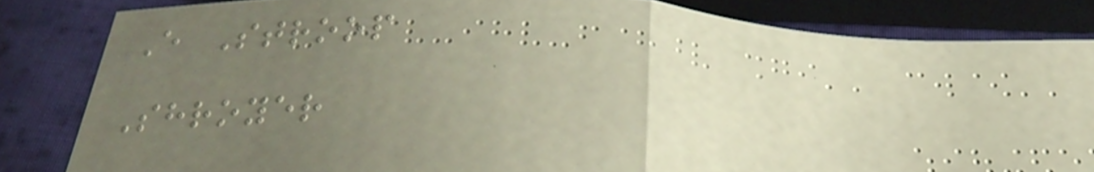E Stroop
Shroyer
